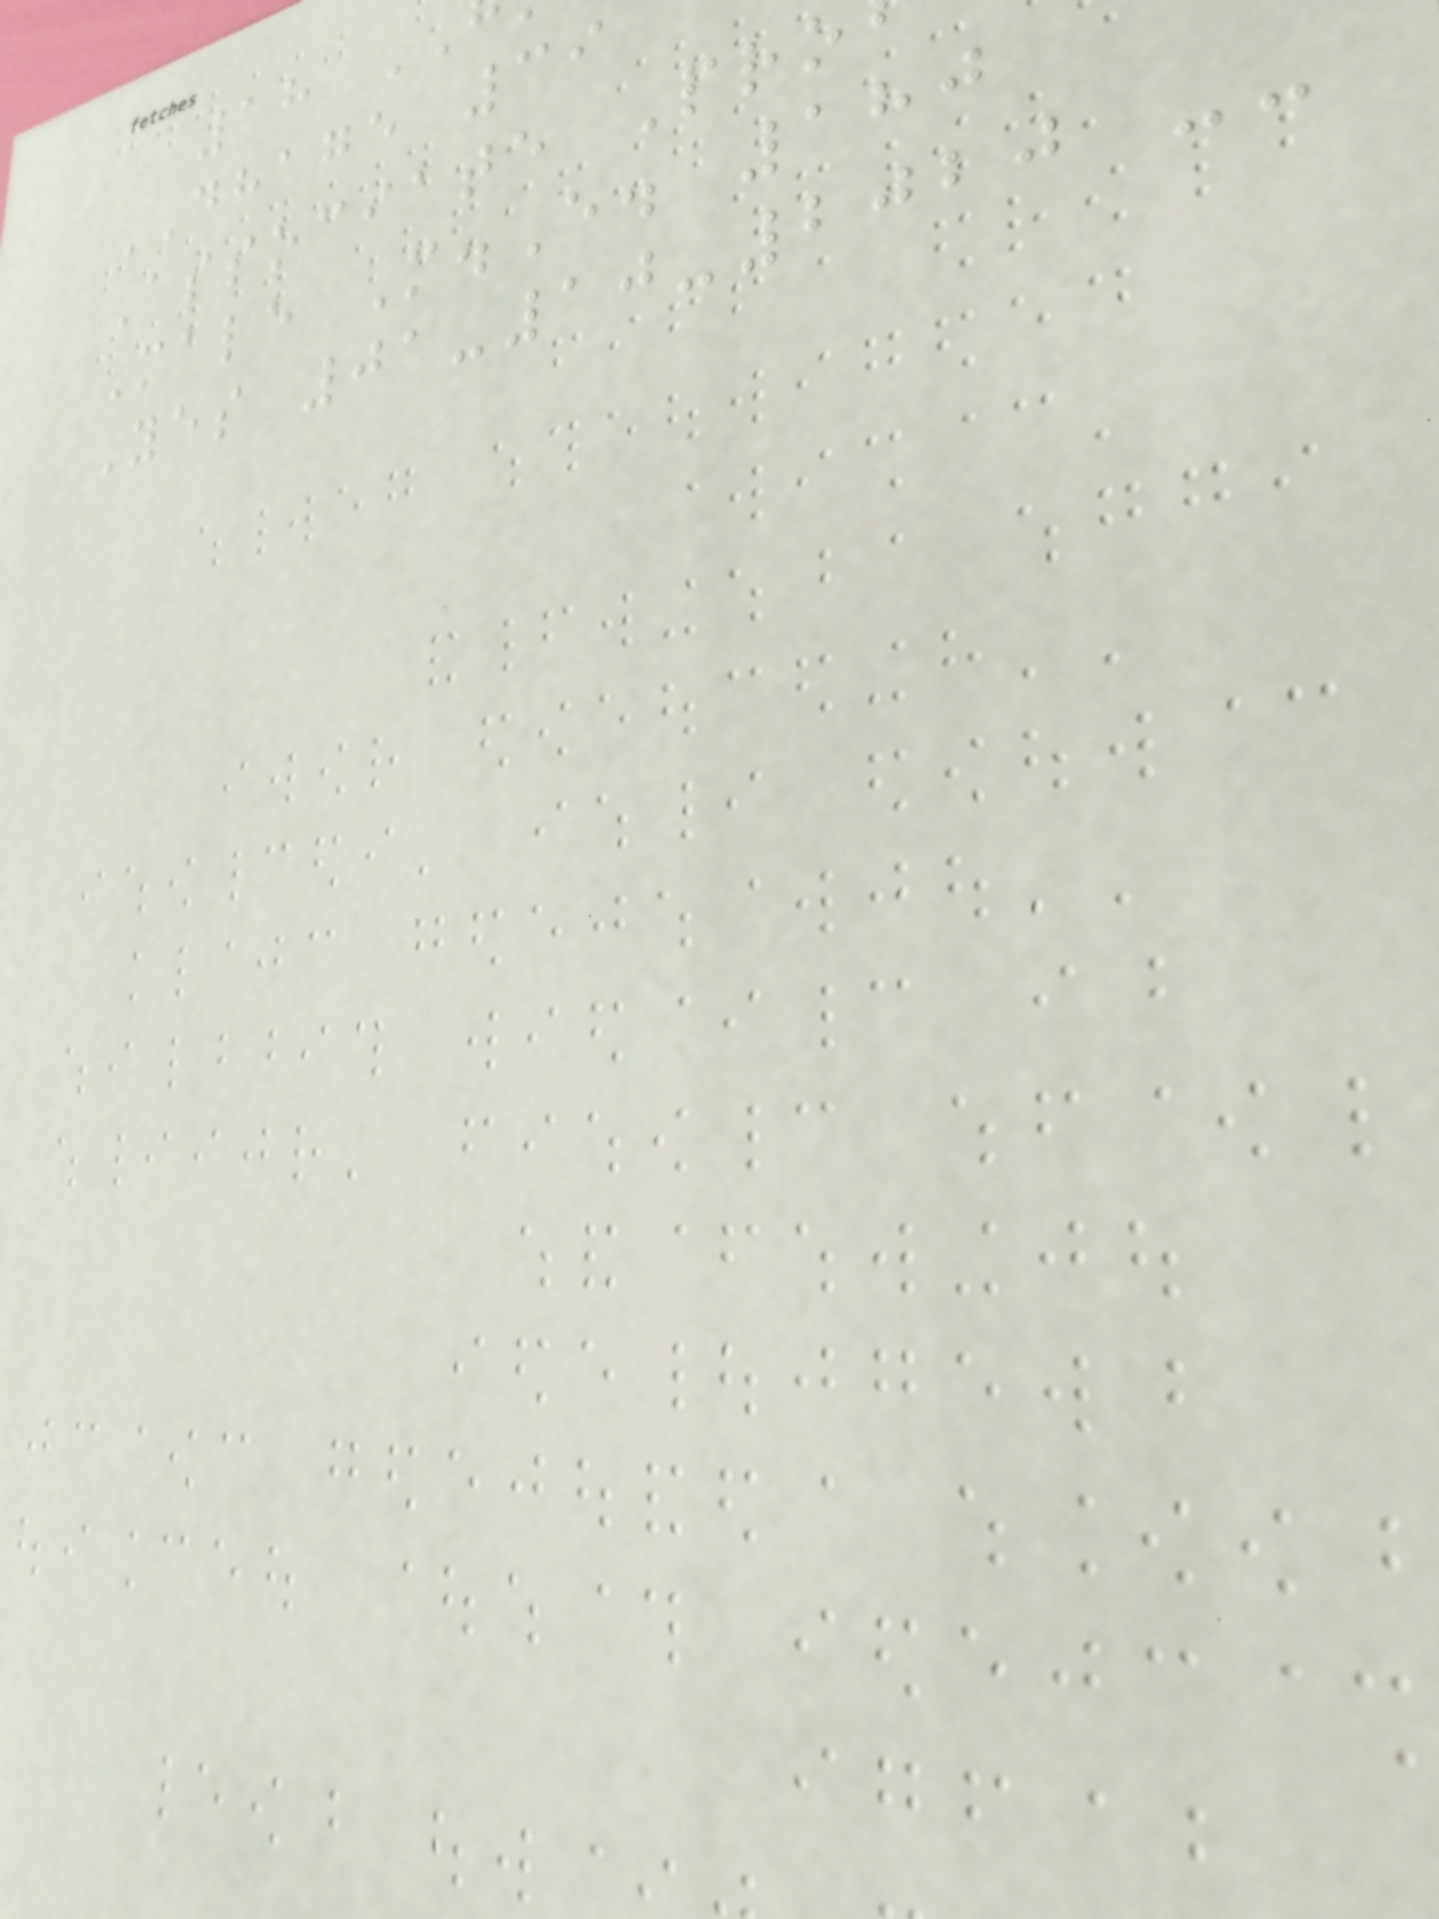DHAGE 39
Associate Pro
Male M.E. 180
Yes 01-10-2020 --
